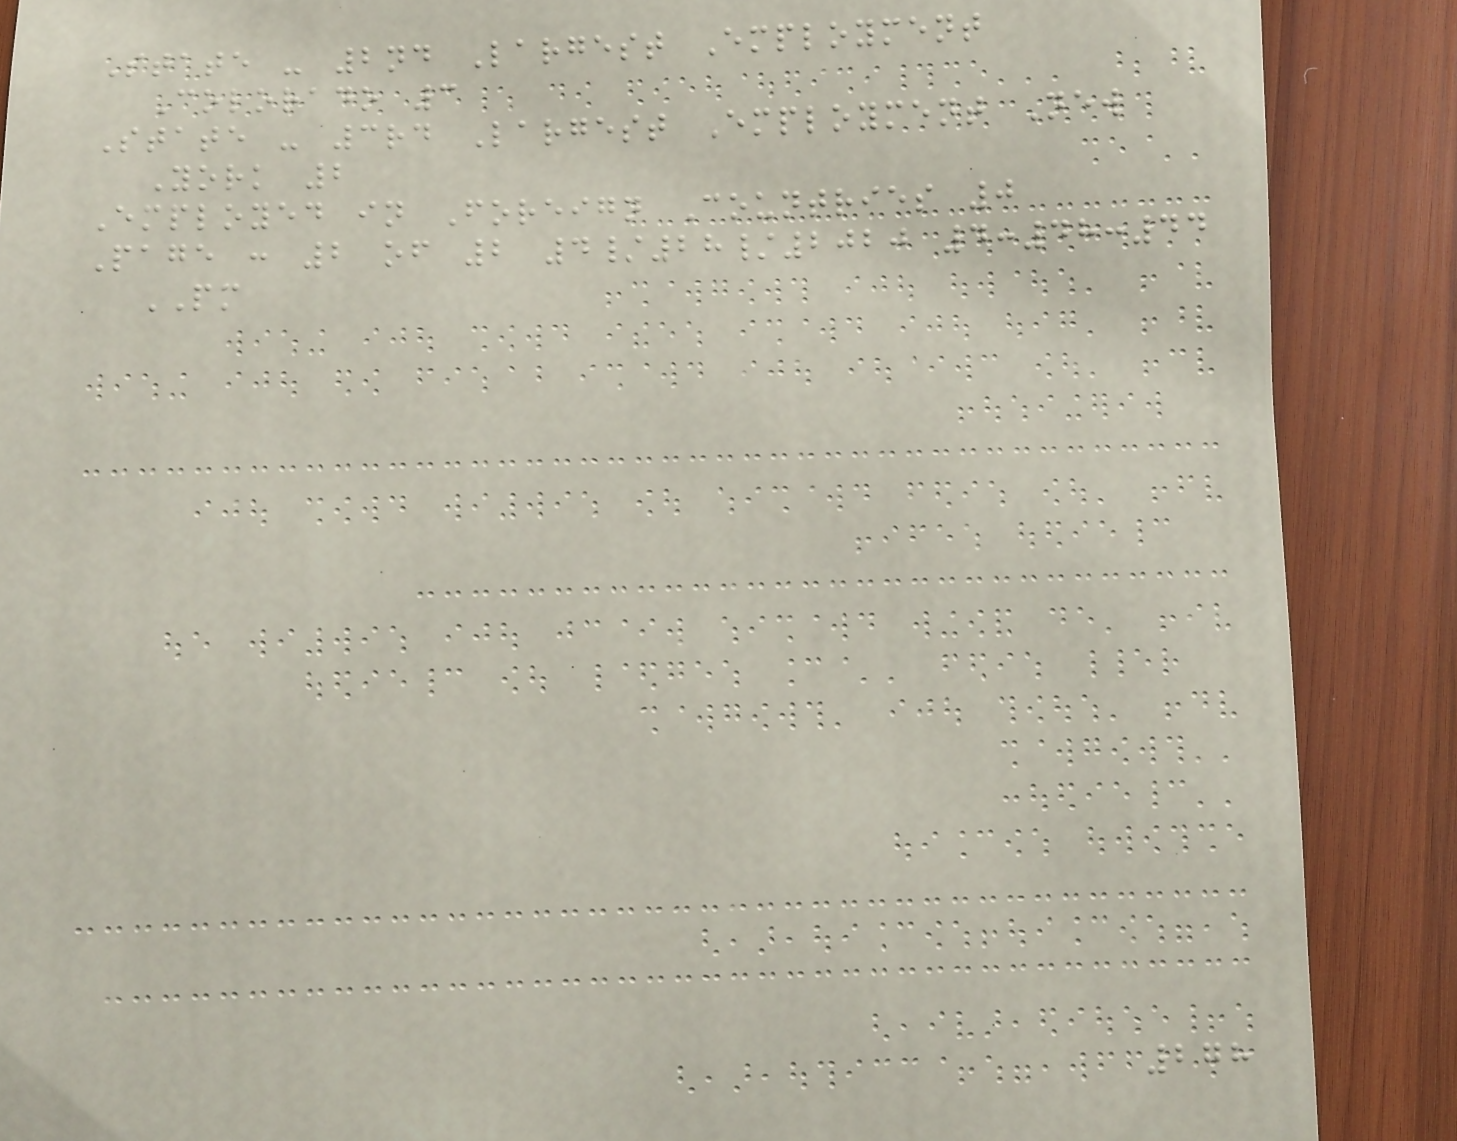State - 2nd Largest Employment
Colorado 3
State - 3rd Largest Employment New
York 2
Employed in Foreign Countries 0
Page : 2 of 2 4/28/2020 4:48:44
PM
278
